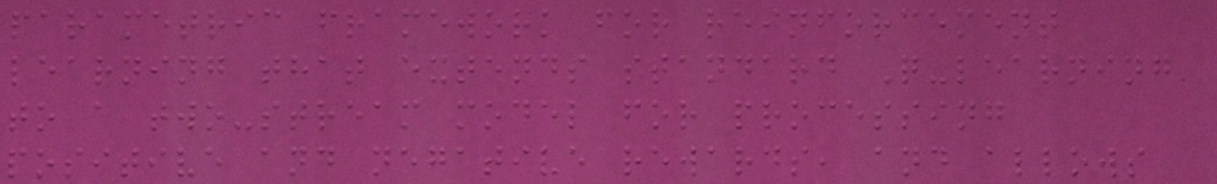parametric framework for reinforcement
learning that extends standard Q-learning
to a two-stream model for processing
positive and negative rewards, and allows
